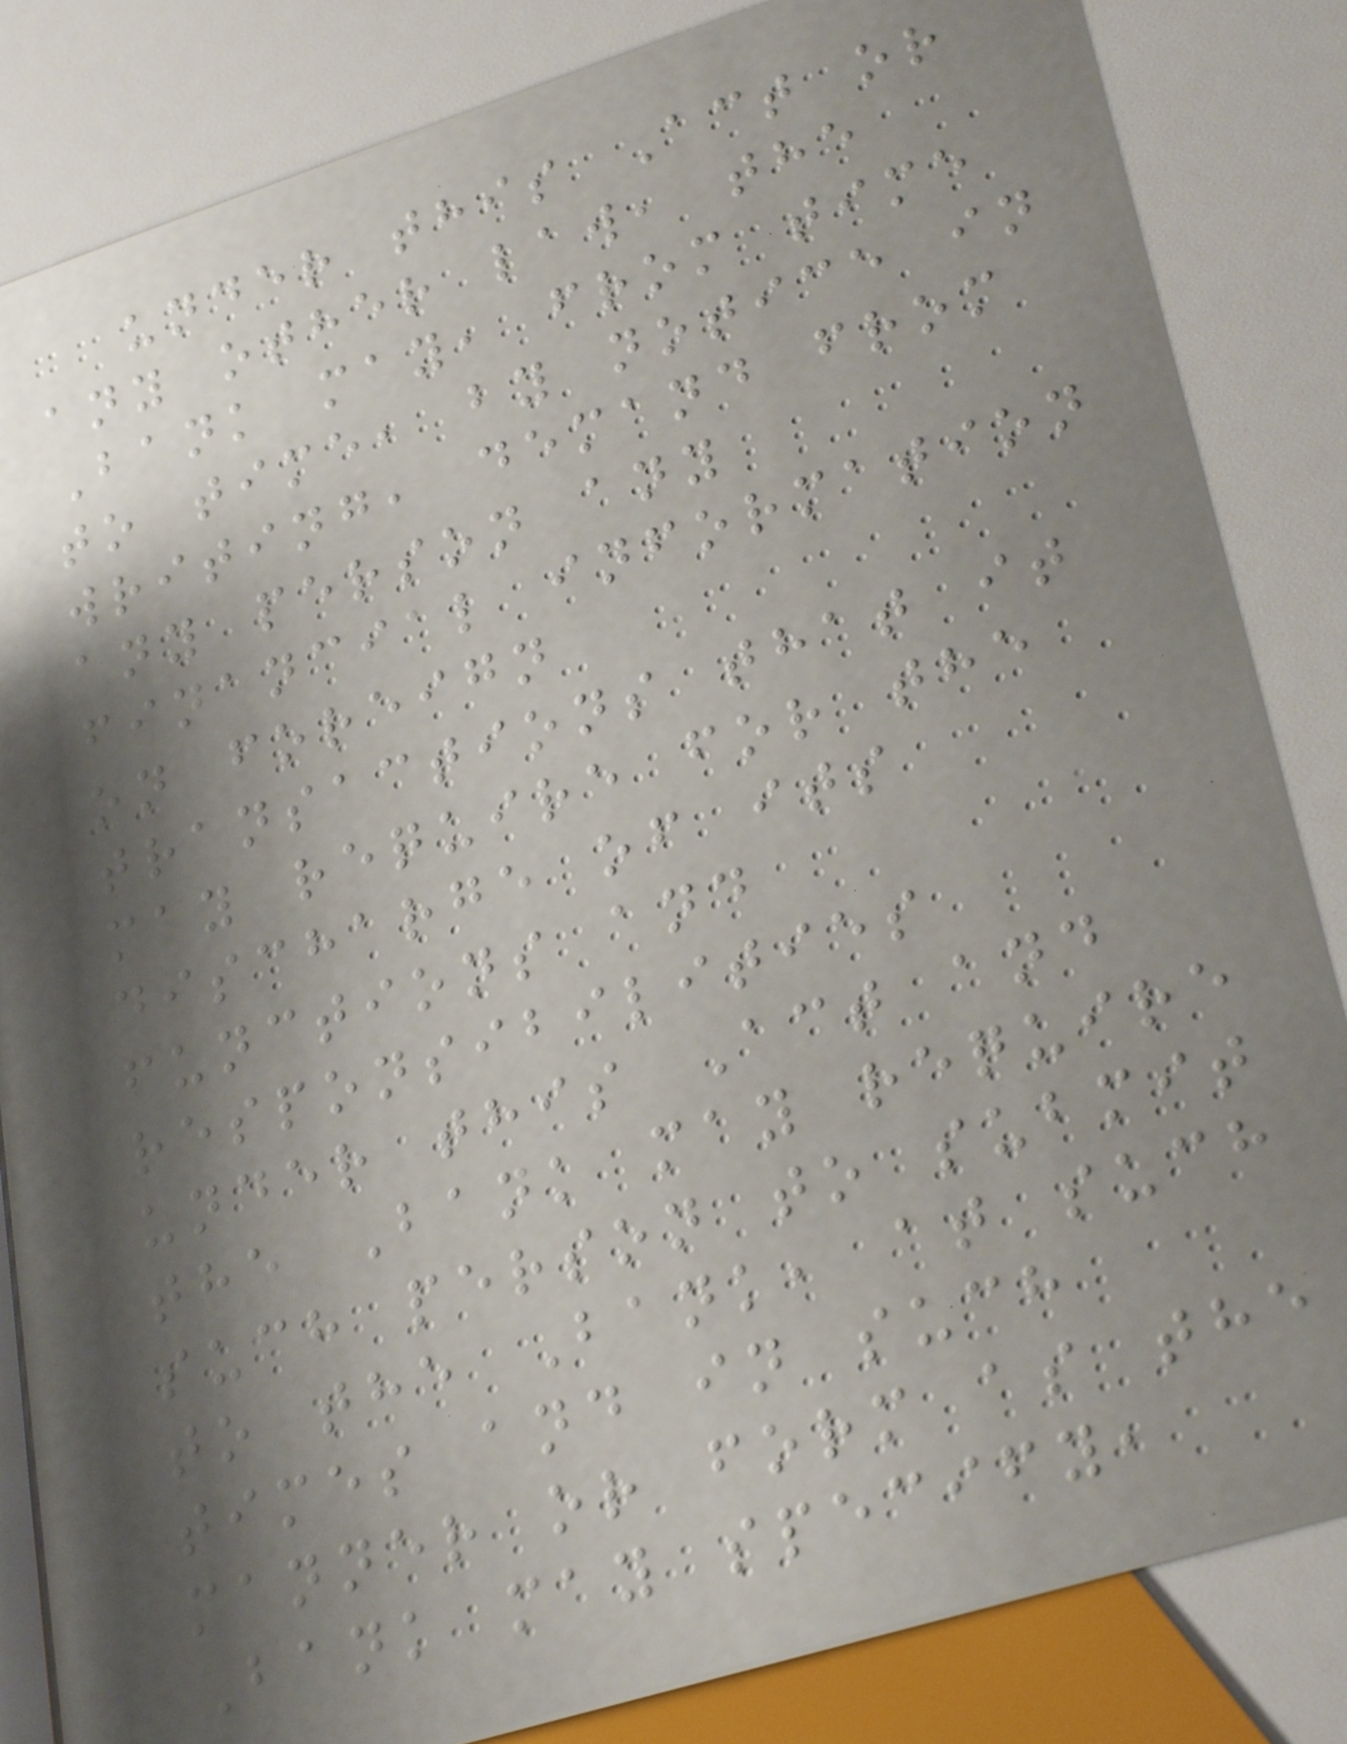under this Act or
any other law, the
Bank may, from time
to time, by notice in
writing, demand from
any person any
financial information
on foreign
transactions that it
may require for the
discharge of its
functions and
responsibilities
under this Act and
the Bank may require
such person to submit
to the Bank, at such
times and in such
manner or form as the
Bank may specify,
